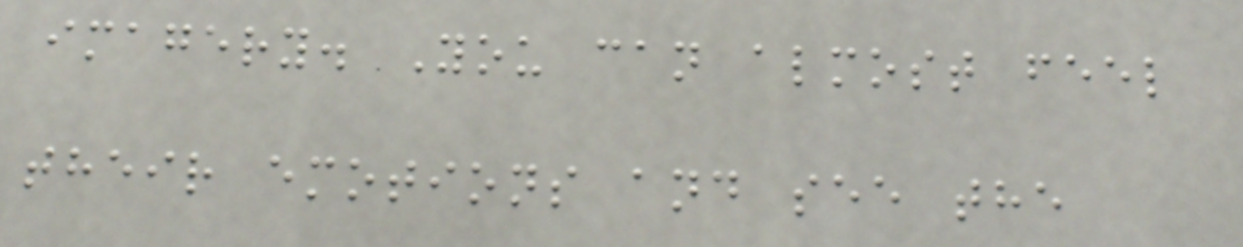imagery. You can almost feel
their emotions and see the
